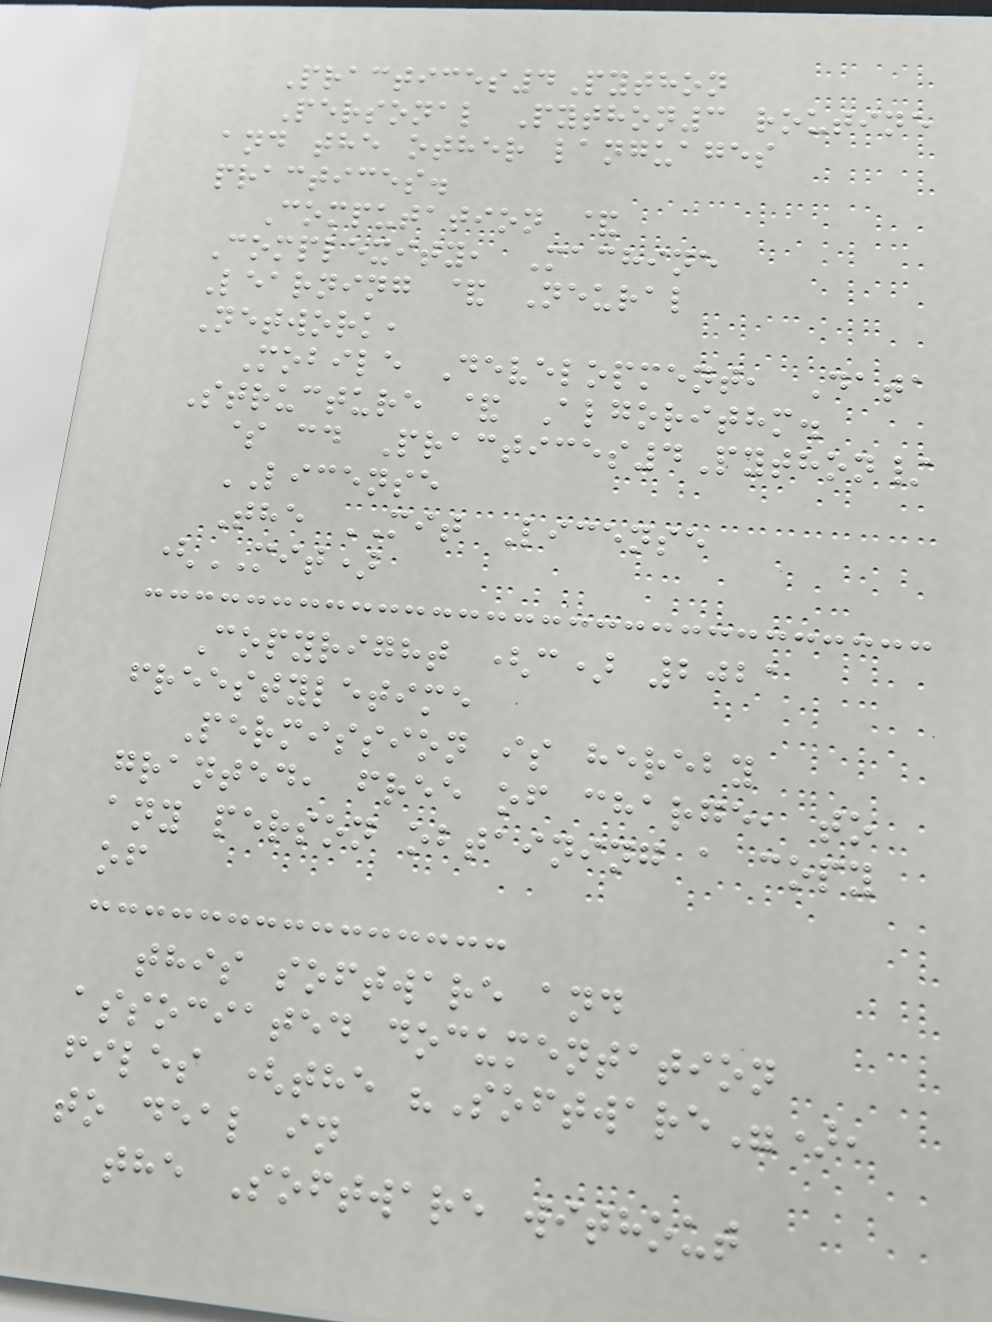Practices4Python
Personal Python3 routine
and the other languages
practices.
Computation &
Complexity, Machine
Learning & Neural
Network,
Mobile Development, Data
Structure & Algorithm.
$ cd Practices4Python/
LICENSE
The MIT License
(MIT)
Copyright (c) 2021
freestyletime
Permission is hereby
granted, free of charge, to
any person obtaining a copy
of
this software and
associated documentation
files (the "Software"),
to deal in
the Software without
